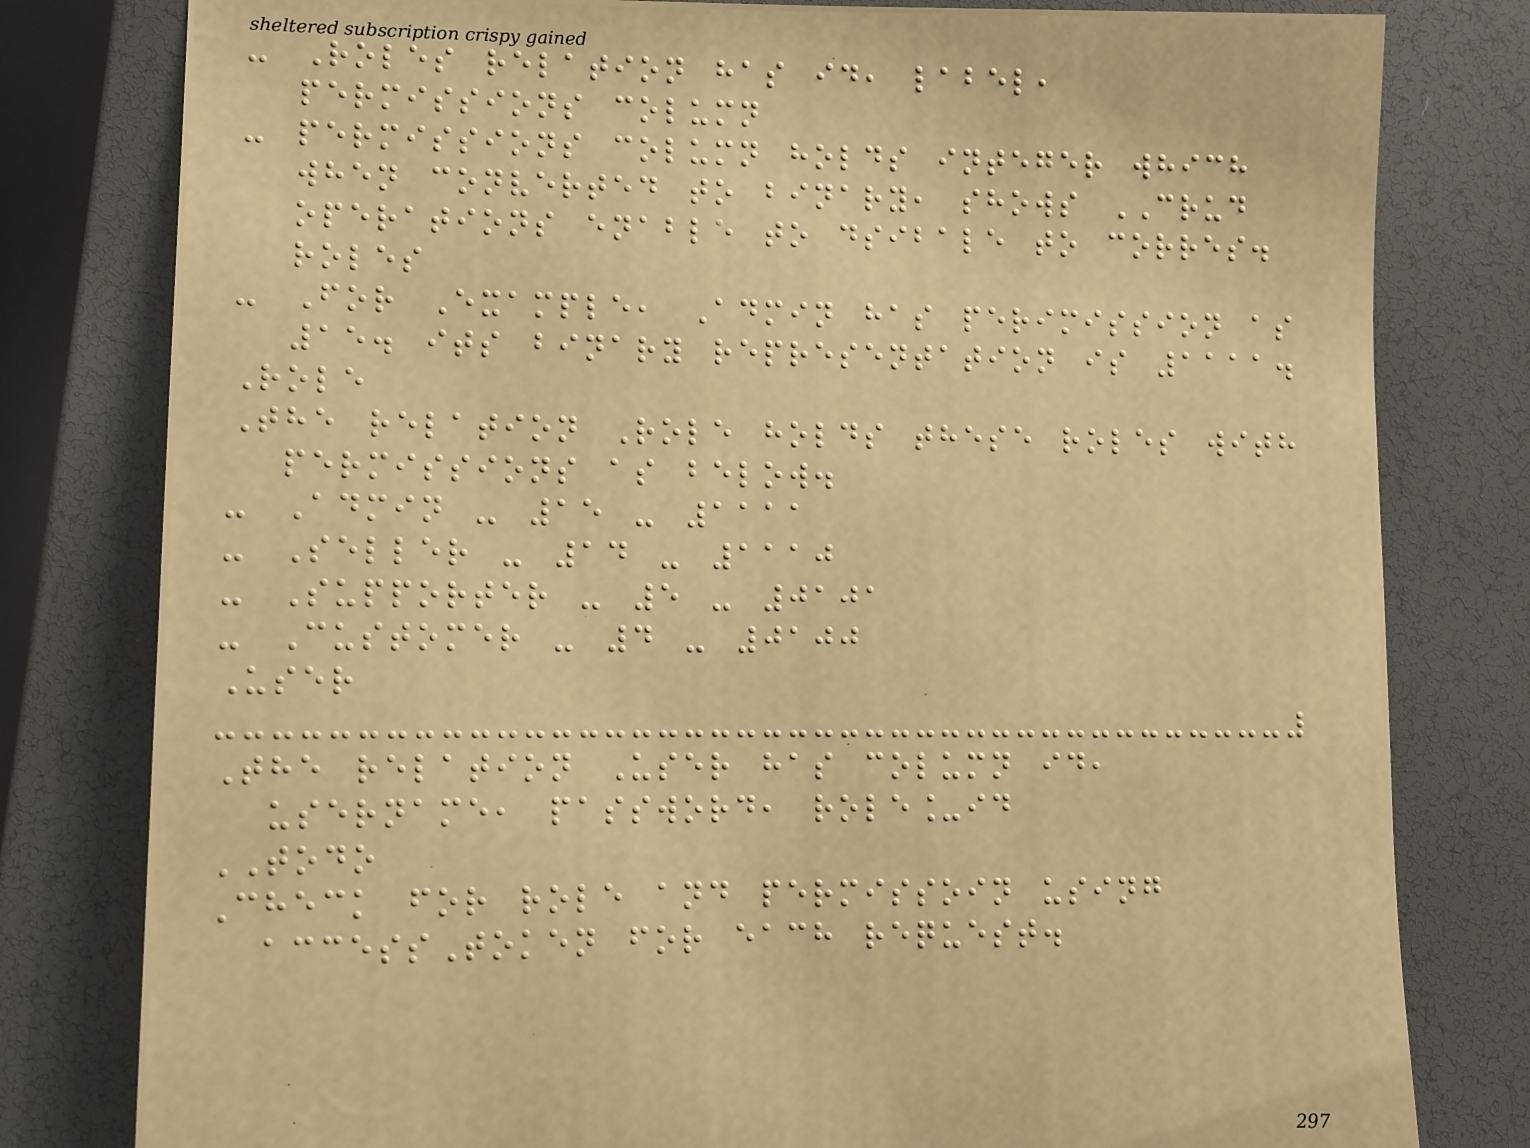- Roles relation has id, label,
permissions column
- permissions column holds integer which
when converted to binary, shows CRUD
operations enable to dsibale to corres.
roles
- For Example, Admin has perimission as
15. its binary representation is 1111.
Role
The relation Role holds these roles with
permissions as below.
- Admin - 15 - 1111
- Seller - 14 - 1110
- Supporter - 5 - 0101
- Customer - 4 - 0100
User
The relation User has column id,
username, password, role_id
TODO
Check for role and permissoin using
accessToken for each request.
